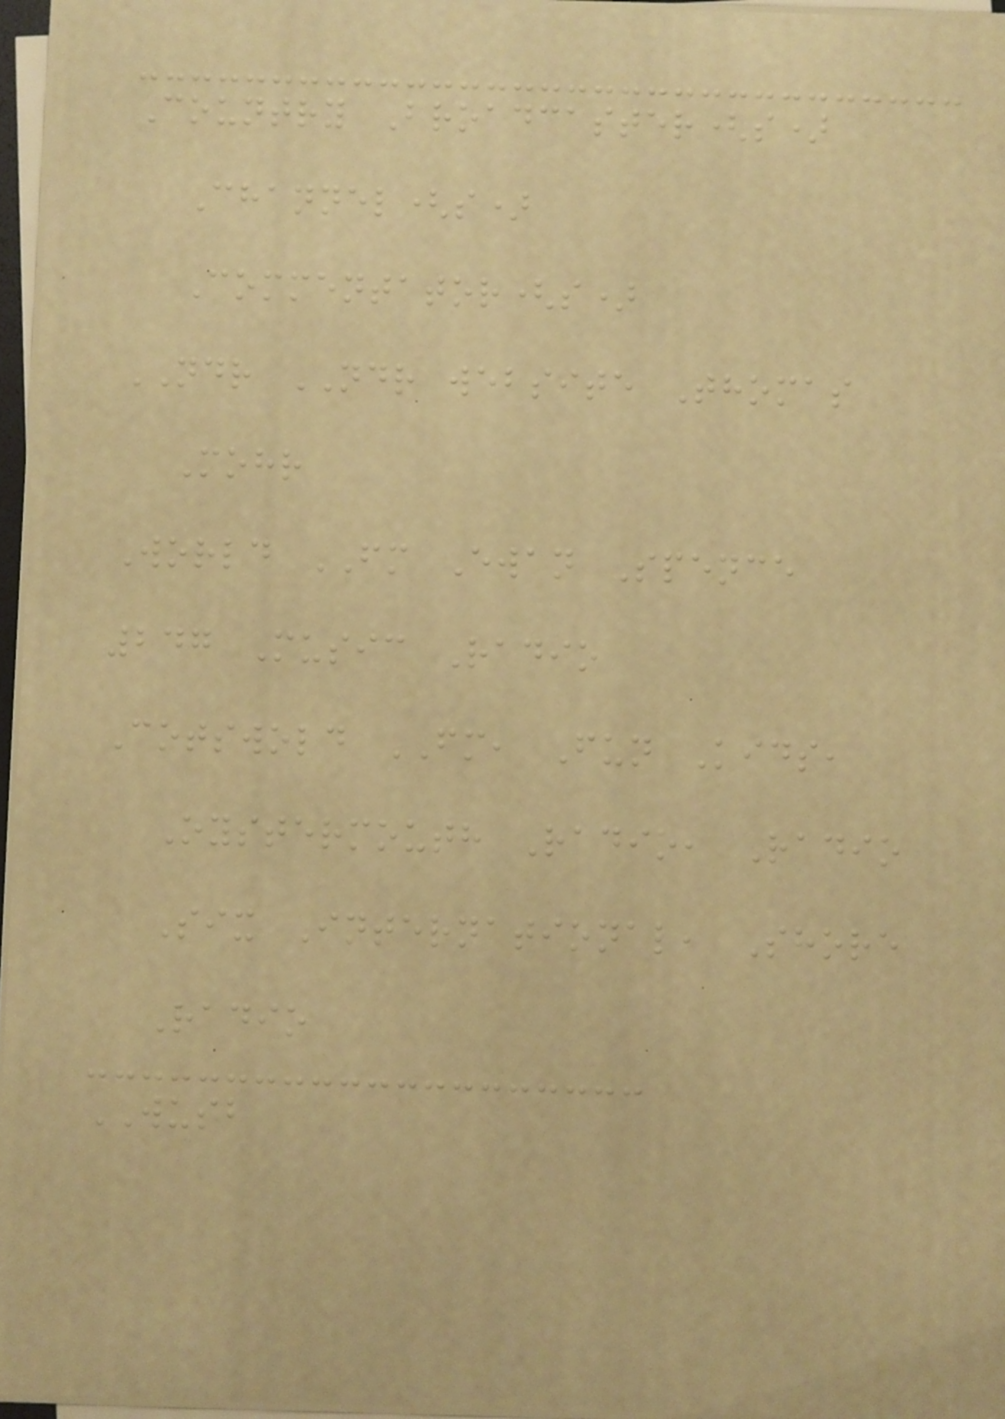Country Broadcaster(s)
Channel(s)
Commentator(s)
NDR NDR website Thomas
Mohr
World FM Ewan Spence
247 Music Radio
Cotswold FM, Fun Kids,
Oystermouth Radio, Radio
Six International, Shore
Radio
WUSB
